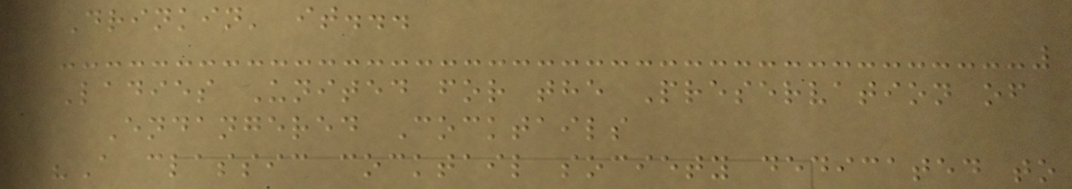Drinkin' it...
Ladies United for the Preservation of
Endangered Cocktails
"A classic cocktail society dedicated to
